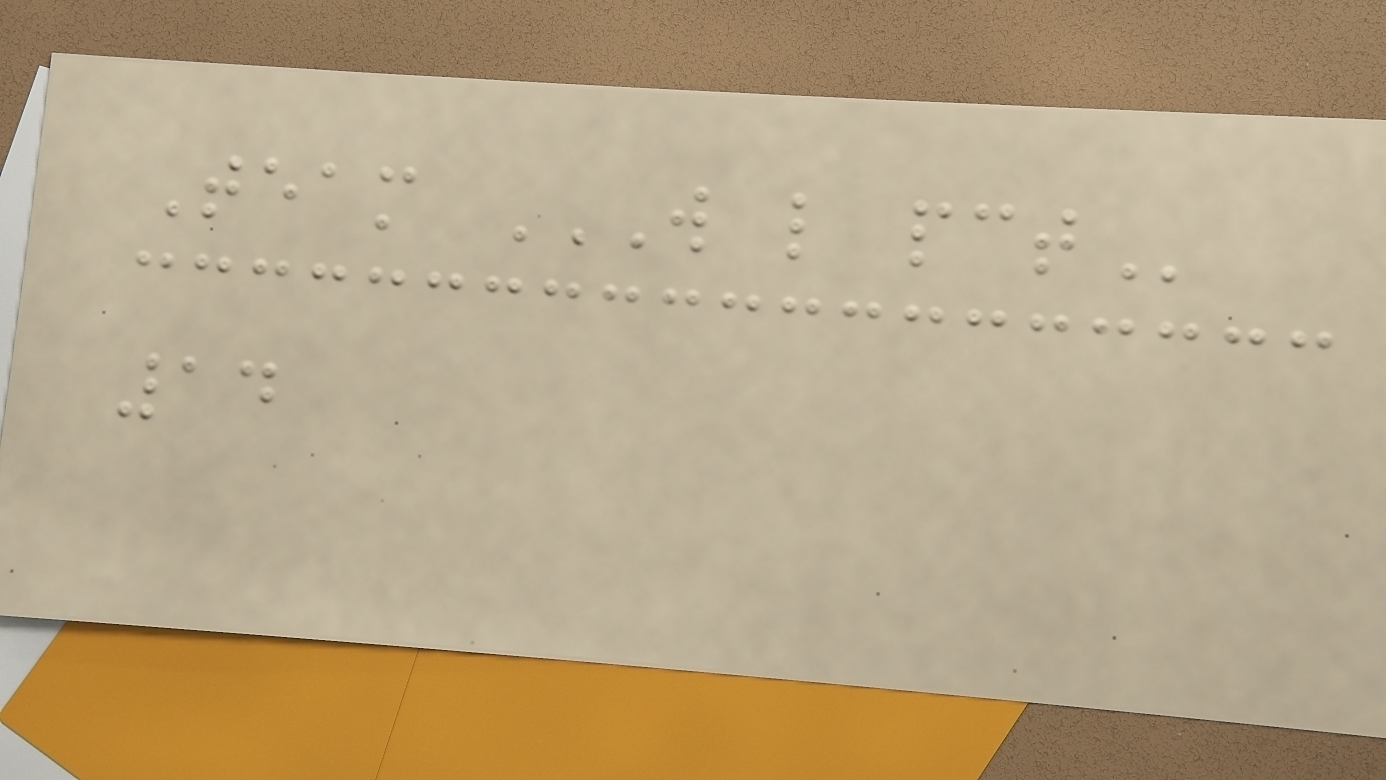Team W L PCT
14
